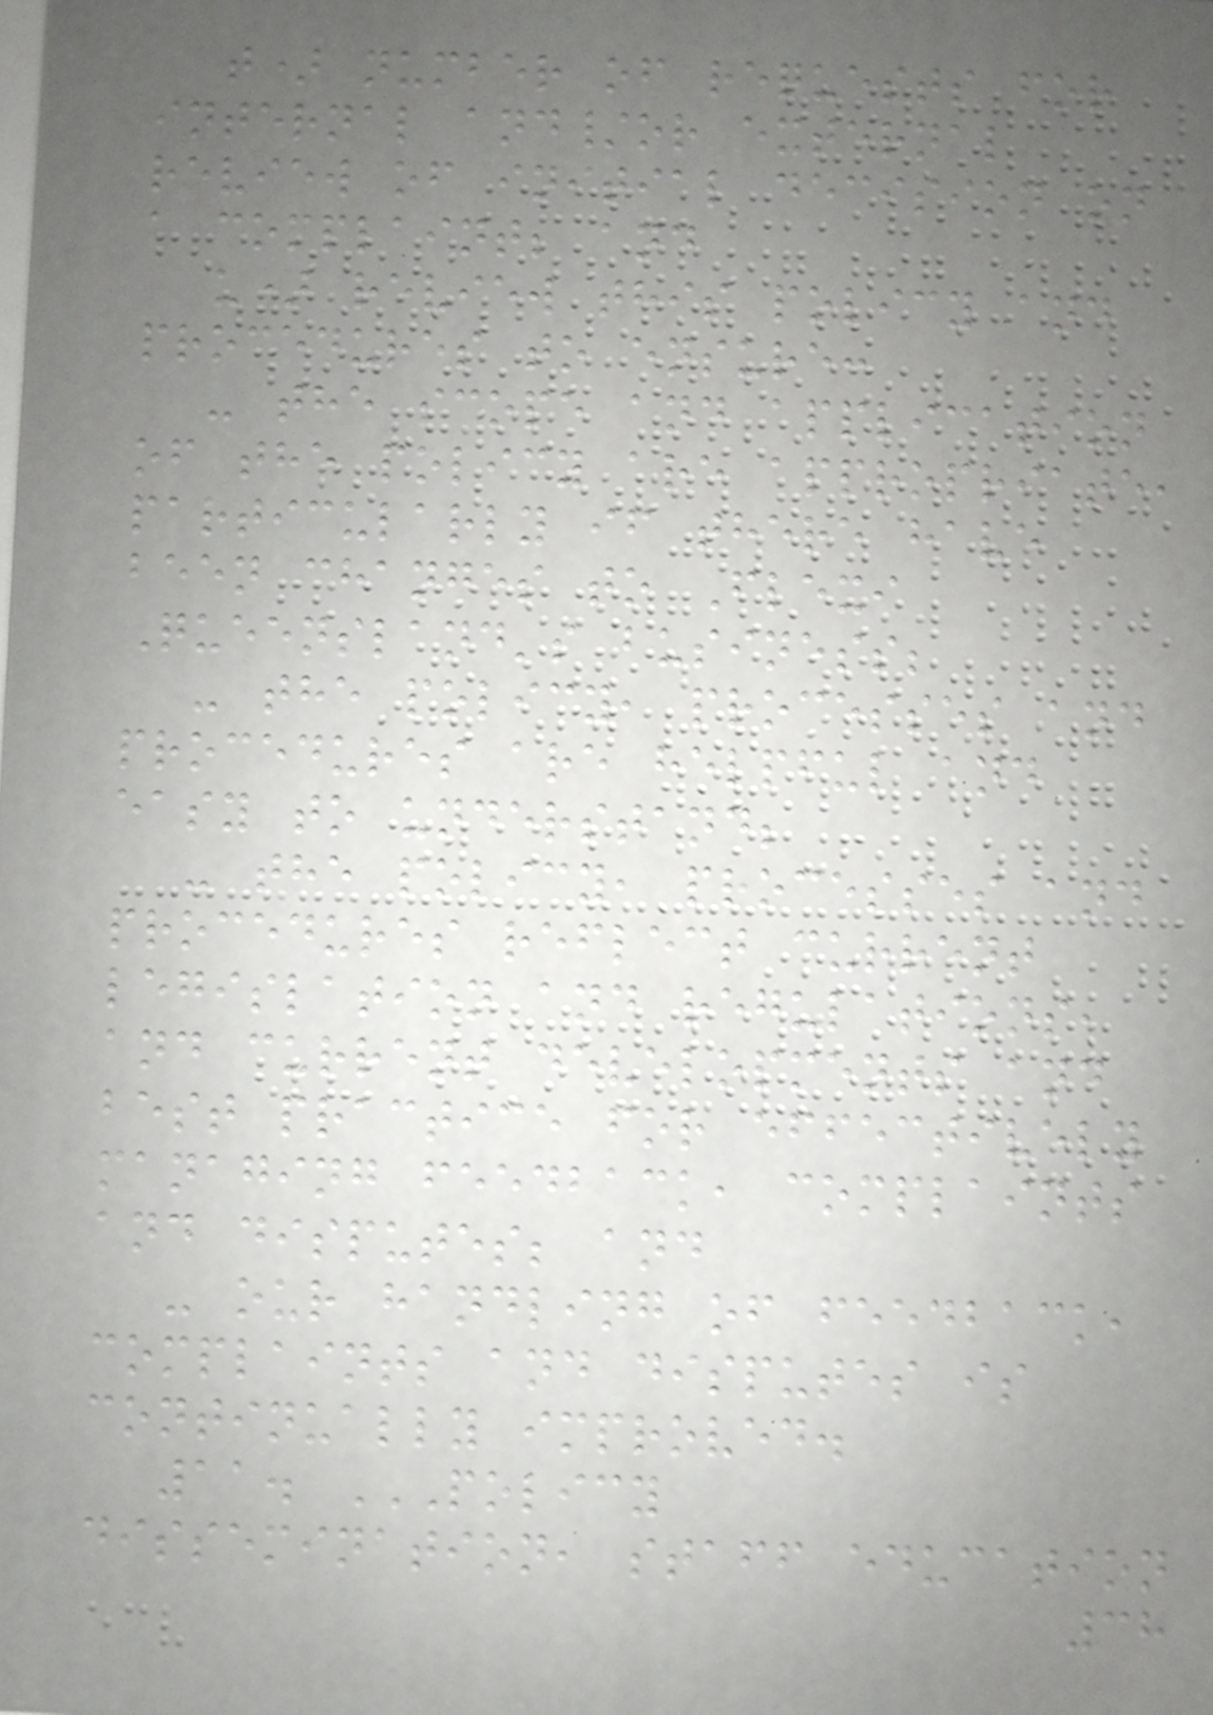t) number of requests for
internal and/or external
review of initial decision on
a complaint; and
u) review this policy and
procedures to ensure:
- the scope and application
of the policy are appropriate,
particularly if there have
been changes to Flexi
Queensland's business;
- the policy, processes and
procedures are helpful and
easy to understand;
- the policy, processes and
procedures reflect current
legislation and regulations,
and current developments and
best practice for effectively
managing feedback, complaints
and disputes; and
- our handling of feedback,
complaints and disputes is
continually improved.
11. POLICY
DISSEMINATION, STAFF EDUCATION
38
